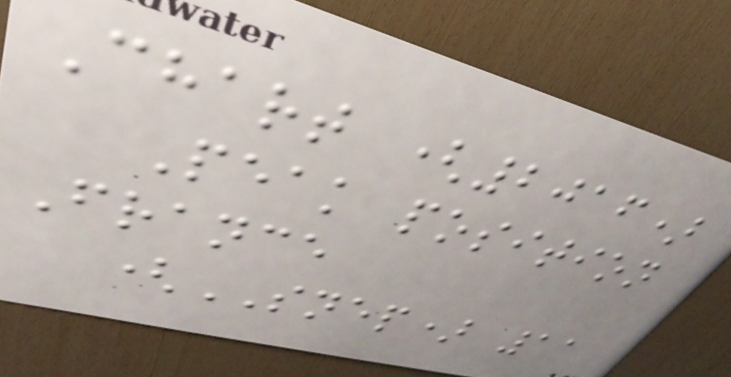Chart (2016)
Peak position
France
(SNEP) 11
